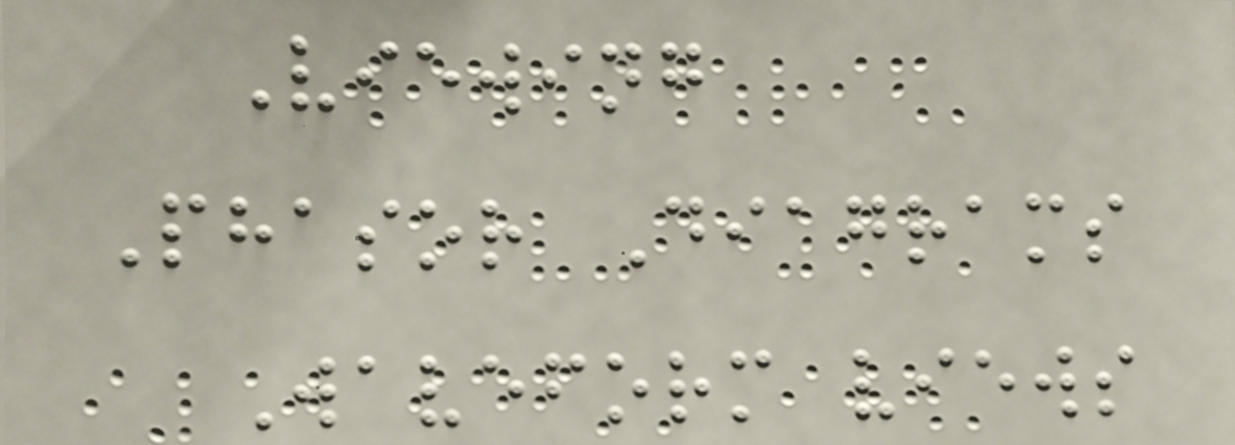Viewing
Phasor Diagrams
Waveform views
